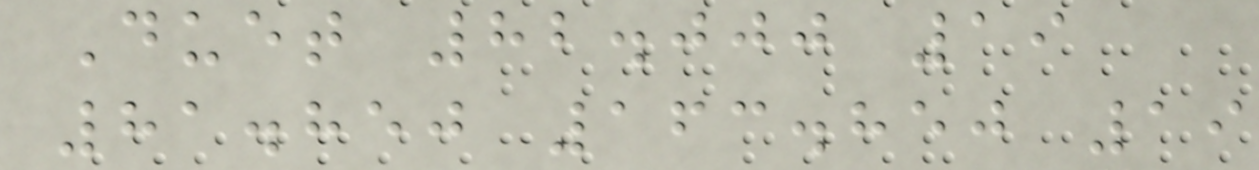Duet 82.000 19
81.850 163.850 19
